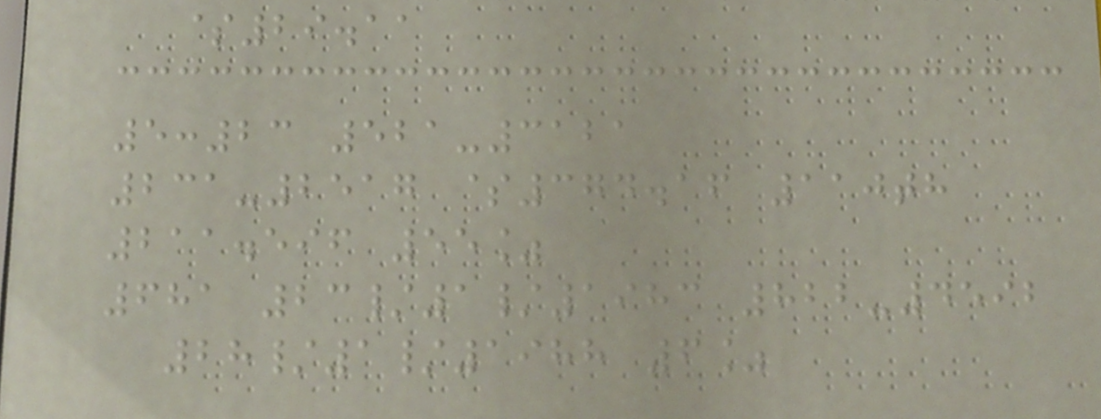$29.11
5:23 521-3121
231-2517 $374.16 110th
211.596 55%
681 23/1/1983 822-4592
28/1/1988 6%
